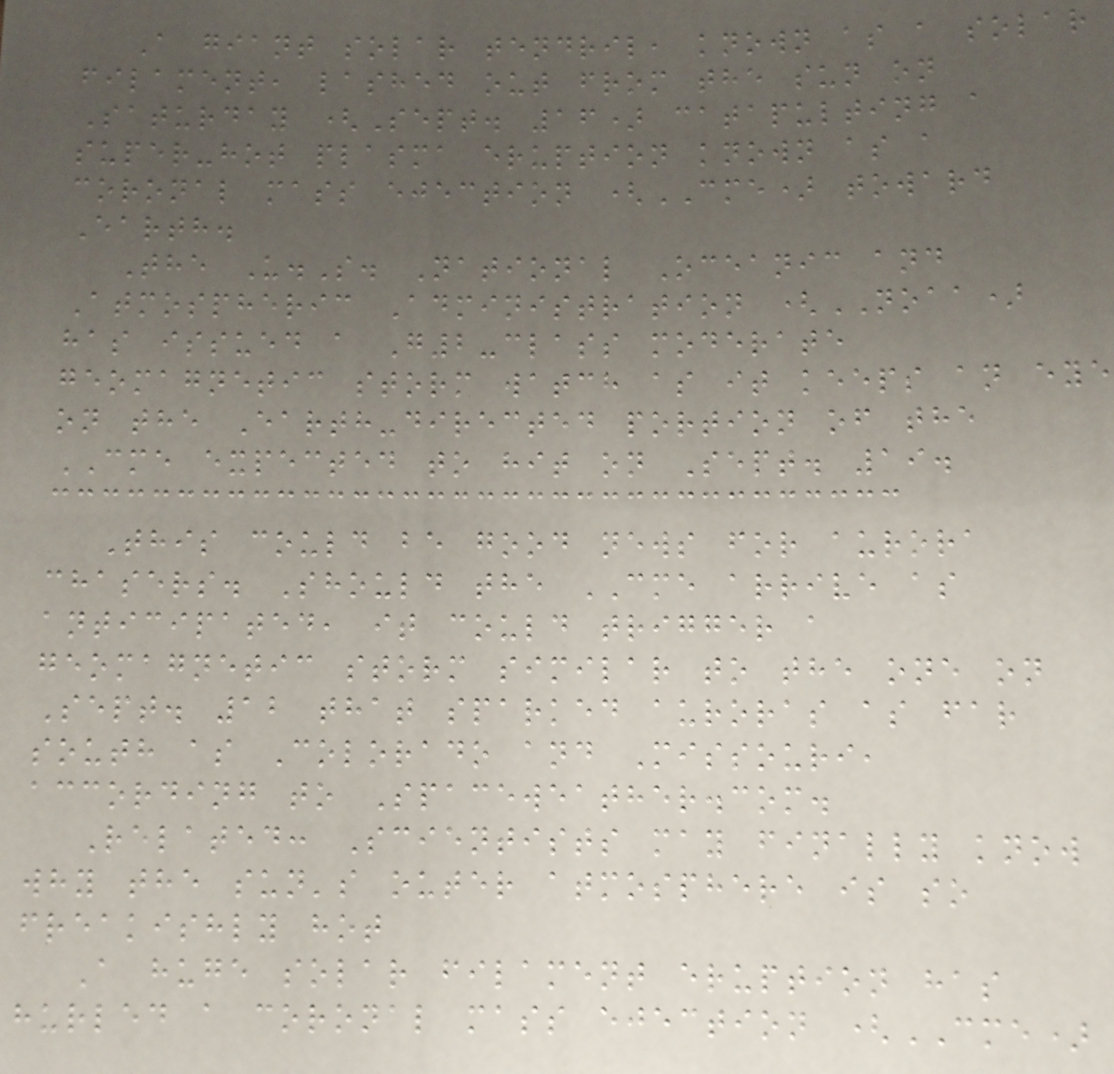A giant solar tendril, known as a solar
filament, lashed out from the sun on
Saturday (Sept. 16) catapulting a
super-hot plasma eruption known as a
coronal mass ejection (CME) toward
Earth.
The U.S. National Oceanic and
Atmospheric Administration (NOAA)
has issued a G2-class moderate
geomagnetic storm watch as it keeps an eye
on the Earth-directed portion of the
CME expected to hit on Sept. 19.
This could be good news for aurora
chasers. Should the CME arrive as
anticipated, it could trigger a
geomagnetic storm similar to the one on
Sept. 12 that sparked auroras as far
south as Colorado and Missouri,
according to Spaceweather.com.
Related: Scientists may finally know
why the sun's outer atmosphere is so
freakishly hot
A huge solar filament eruption has
hurled a coronal mass ejection (CME)
